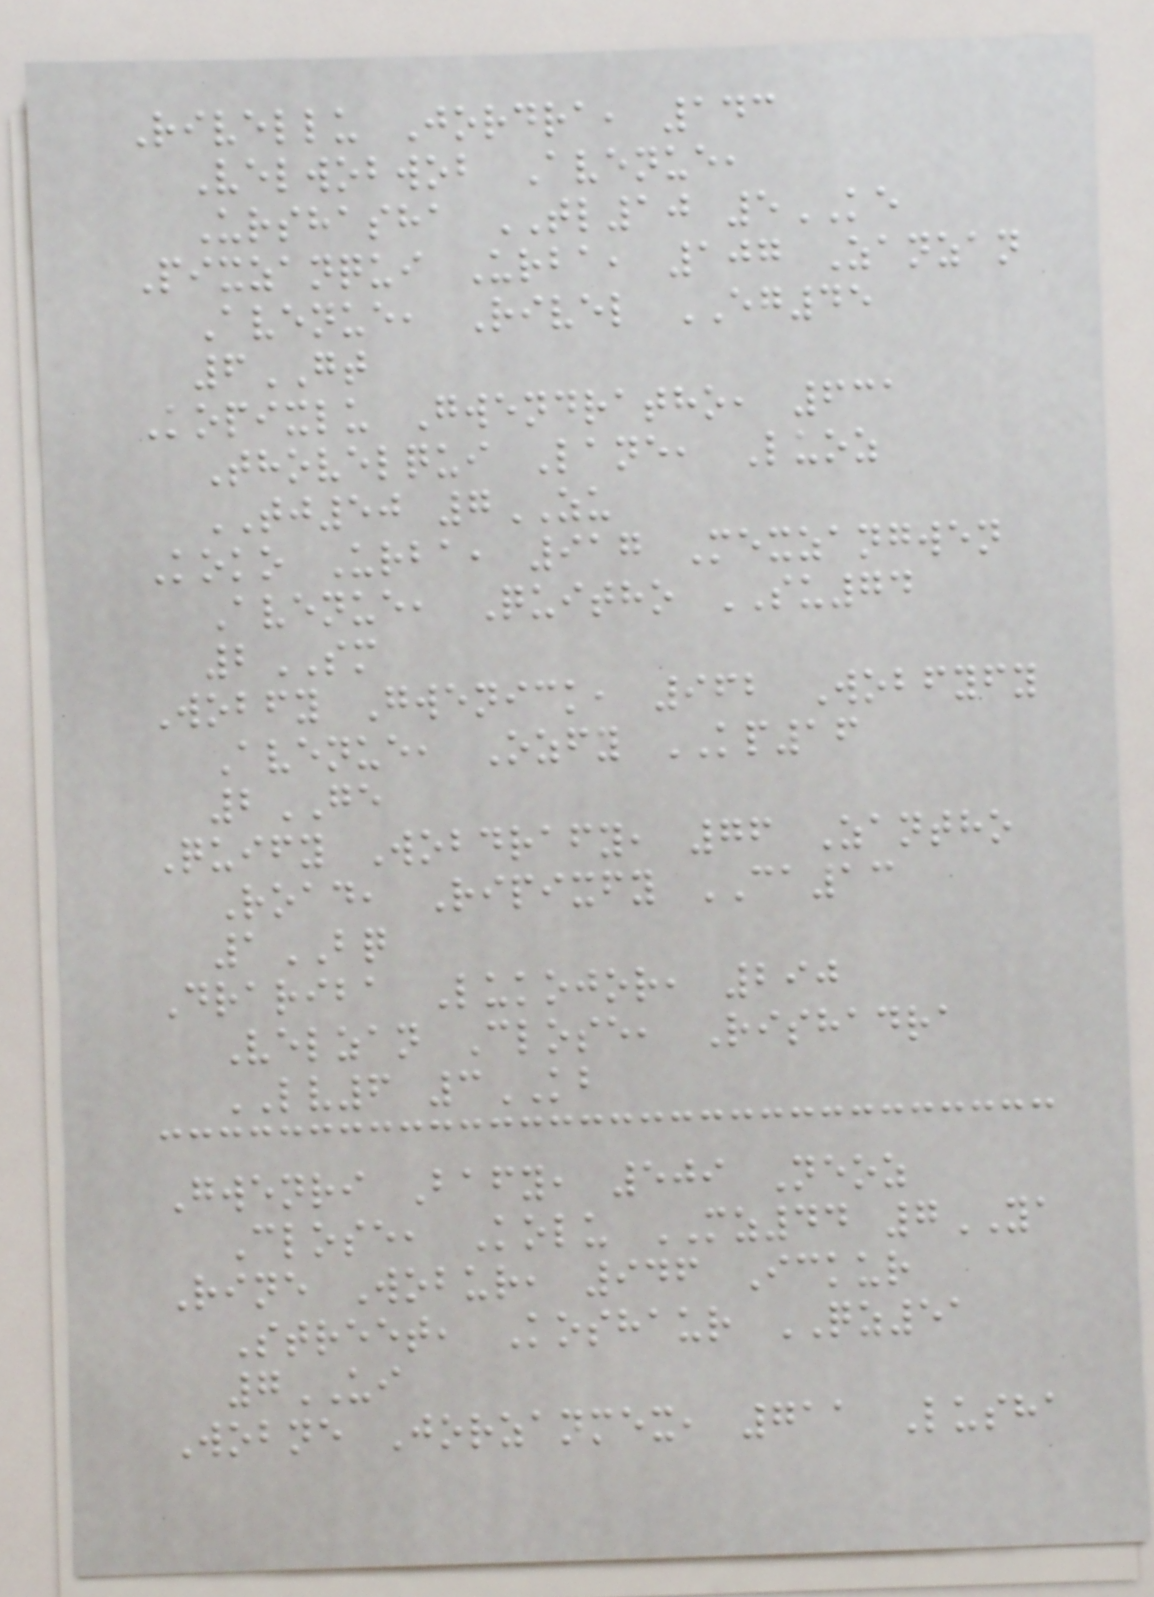Rivellu Jordra, 143
Velwobwob Avenue,
Urshasha TL10 5KE
Pixzanqui Urba, 107 Zanzan
Avenue, Rivel EG45
6GT
Kopixlu Gwendratho, 631
Thovelqui Lane, Luoz
TJ50 7ZU
Koko Urba, 917 Mexzangwen
Avenue, Quitho SU74
2SM
Wobfy Gwenick, 962 Wobfyfy
Avenue, Ozfy KP16
2GE
Quify Wobdrafy, 76 Zantho
Road, Ripixfy CA13
1BQ
Drariba Lukojor, 290
Velzan Close, Rishadra
LV6 3KB
Gwenri Bafy, 509 Neoz
Close, Kolu MZ44 7YA
Rine Wobur, 946 Ickur
Street, Koshaur QZ51
7UI
Wobne Jorzanmex, 711 Lusha
